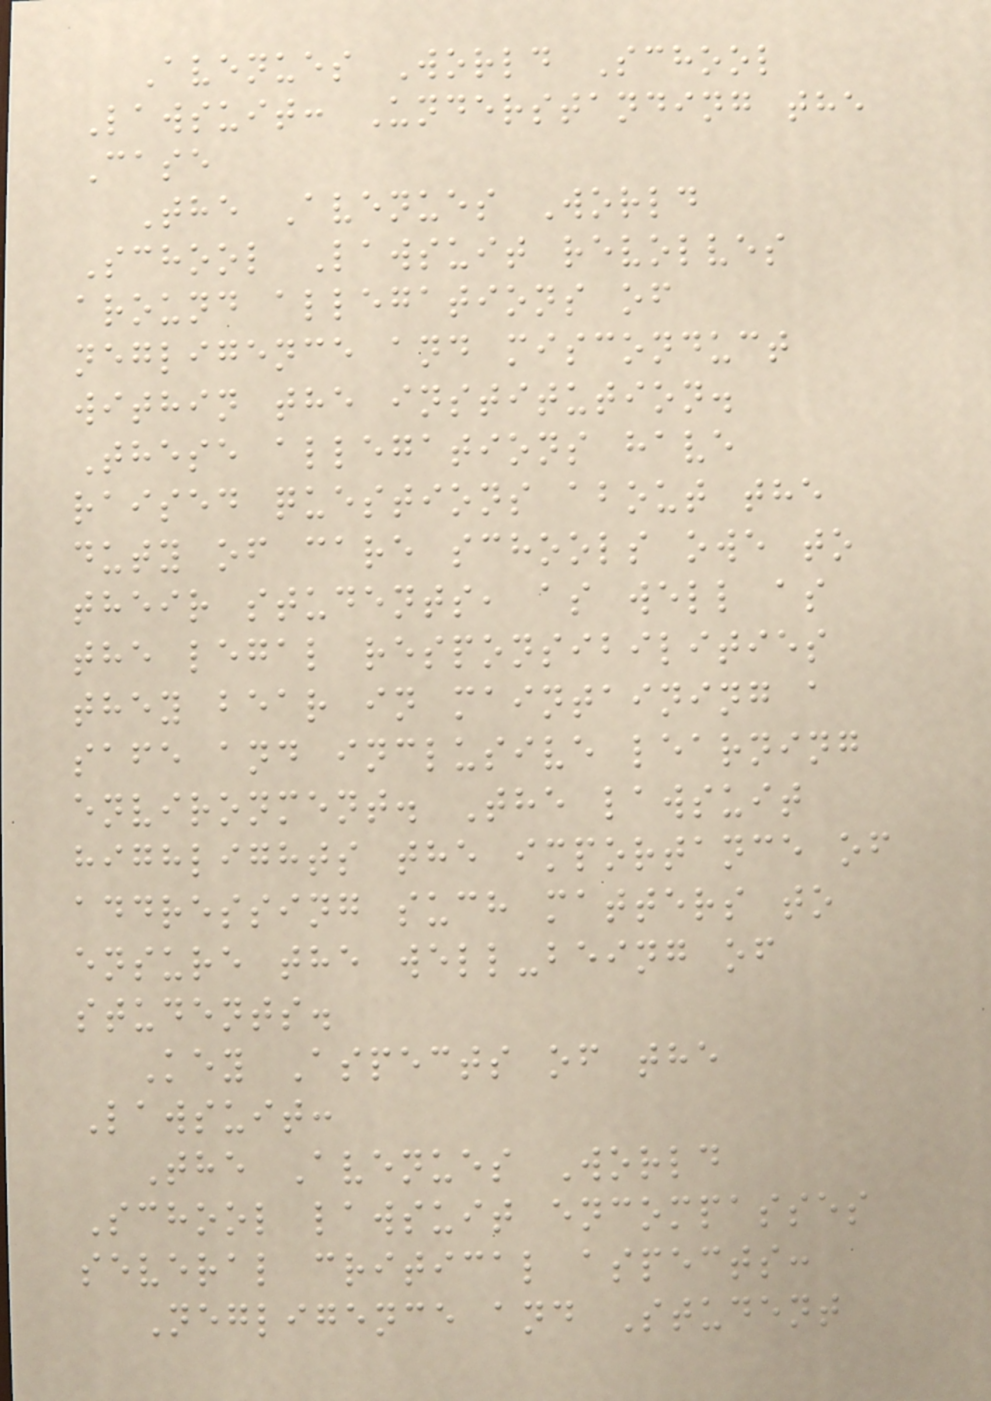Avenues World School
Lawsuit: Understanding the
Case
The Avenues World
School Lawsuit revolves
around allegations of
negligence and misconduct
within the institution.
These allegations have
raised questions about the
duty of care schools owe to
their students, as well as
the legal responsibilities
they bear in maintaining a
safe and inclusive learning
environment. The lawsuit
highlights the importance of
addressing such matters to
ensure the well-being of
students.
Key Aspects of the
Lawsuit:
The Avenues World
School lawsuit encompasses
several critical aspects:
Negligence and Student
